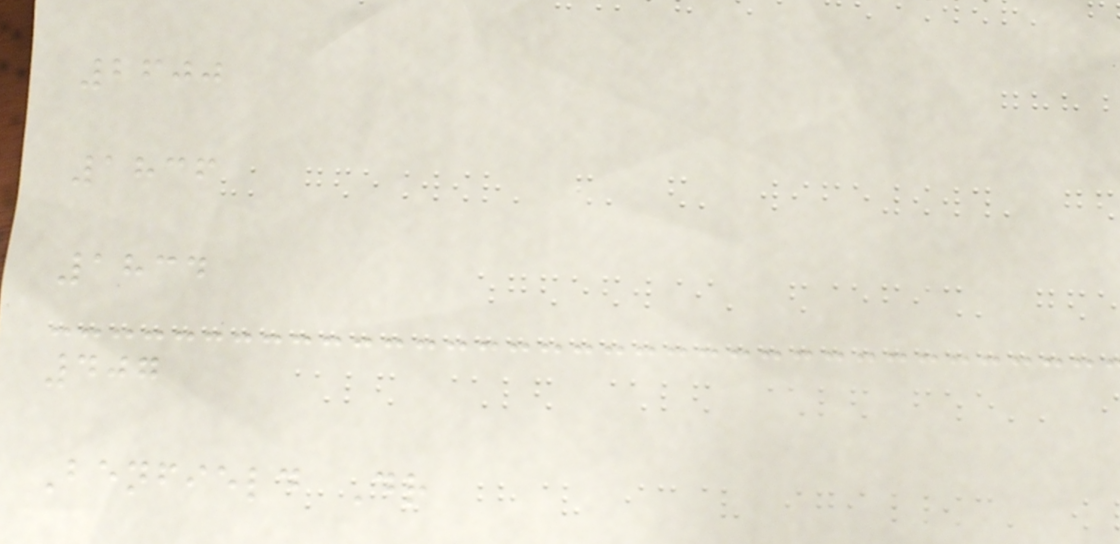2600
1836
1834
407
Benfield Dr
